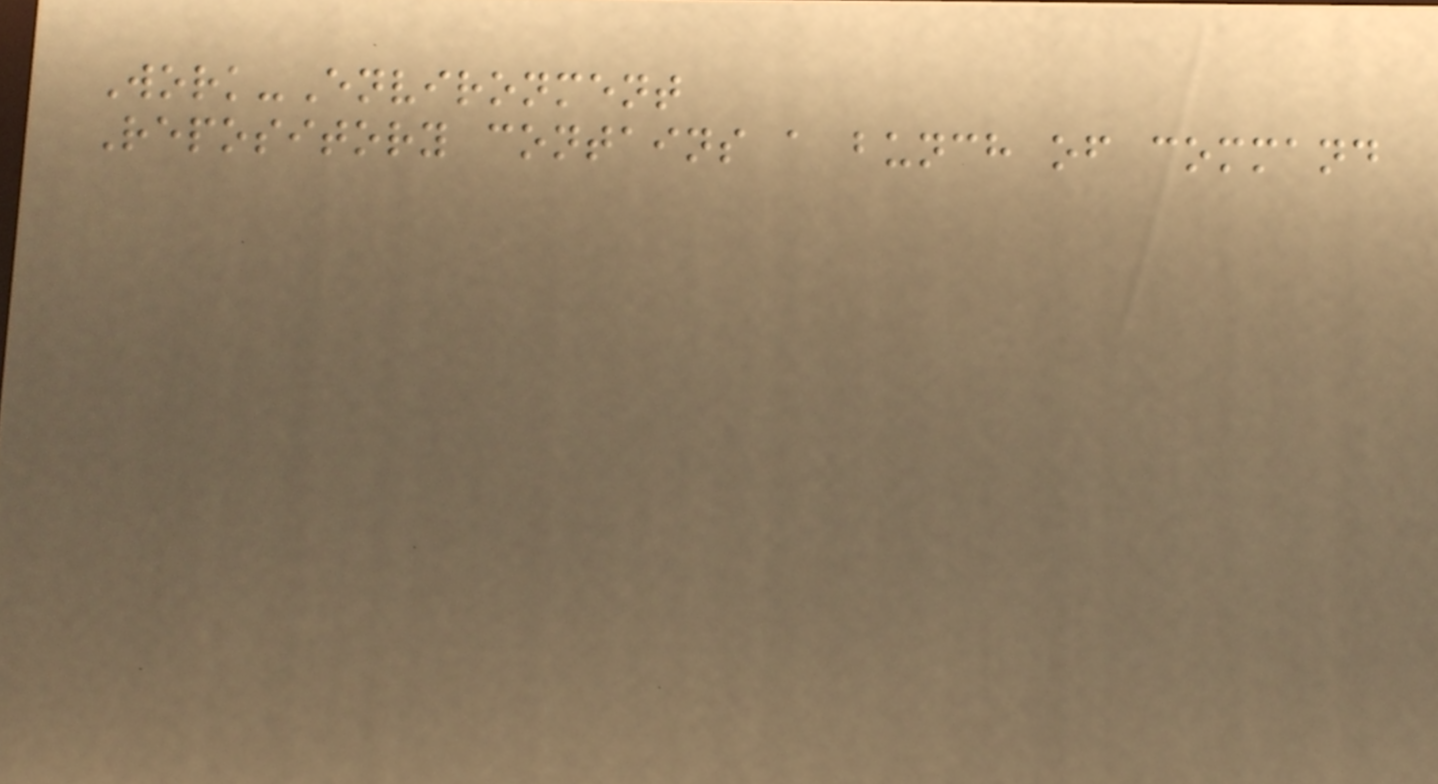Work-Environment
Repository contains a bunch of command
